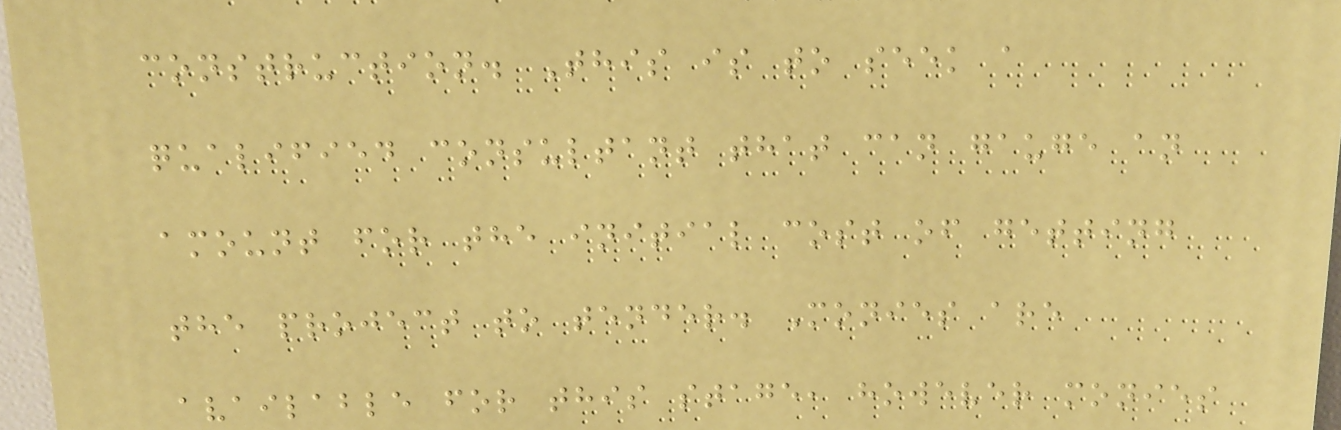construction. This is to seek a
qualified consultant that can gauge an
amount for the initial cost of getting
the project to tender. Monies are
available for this stage, however monies
